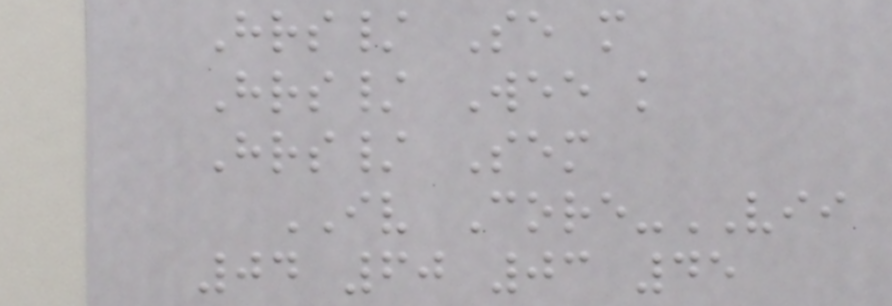Hrs/ Se m
Hrs/ Wee k
Hrs/ Sem
IV Core-VII
04 60 03 45
